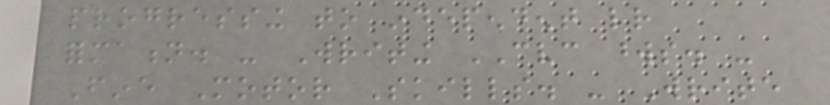progressing to independent letter
formation. - Writing CVC words. -
Fine Motor Skills. - Write
